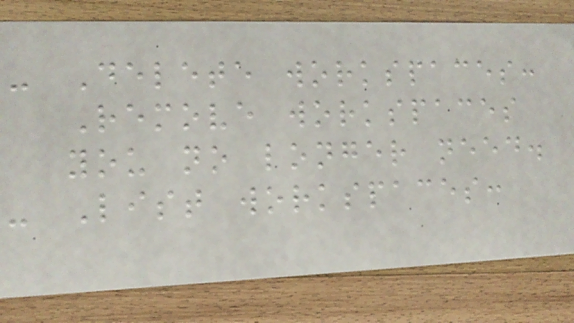- Delete workspaces:
Remove workspaces
you no longer need.
- List workspaces:
